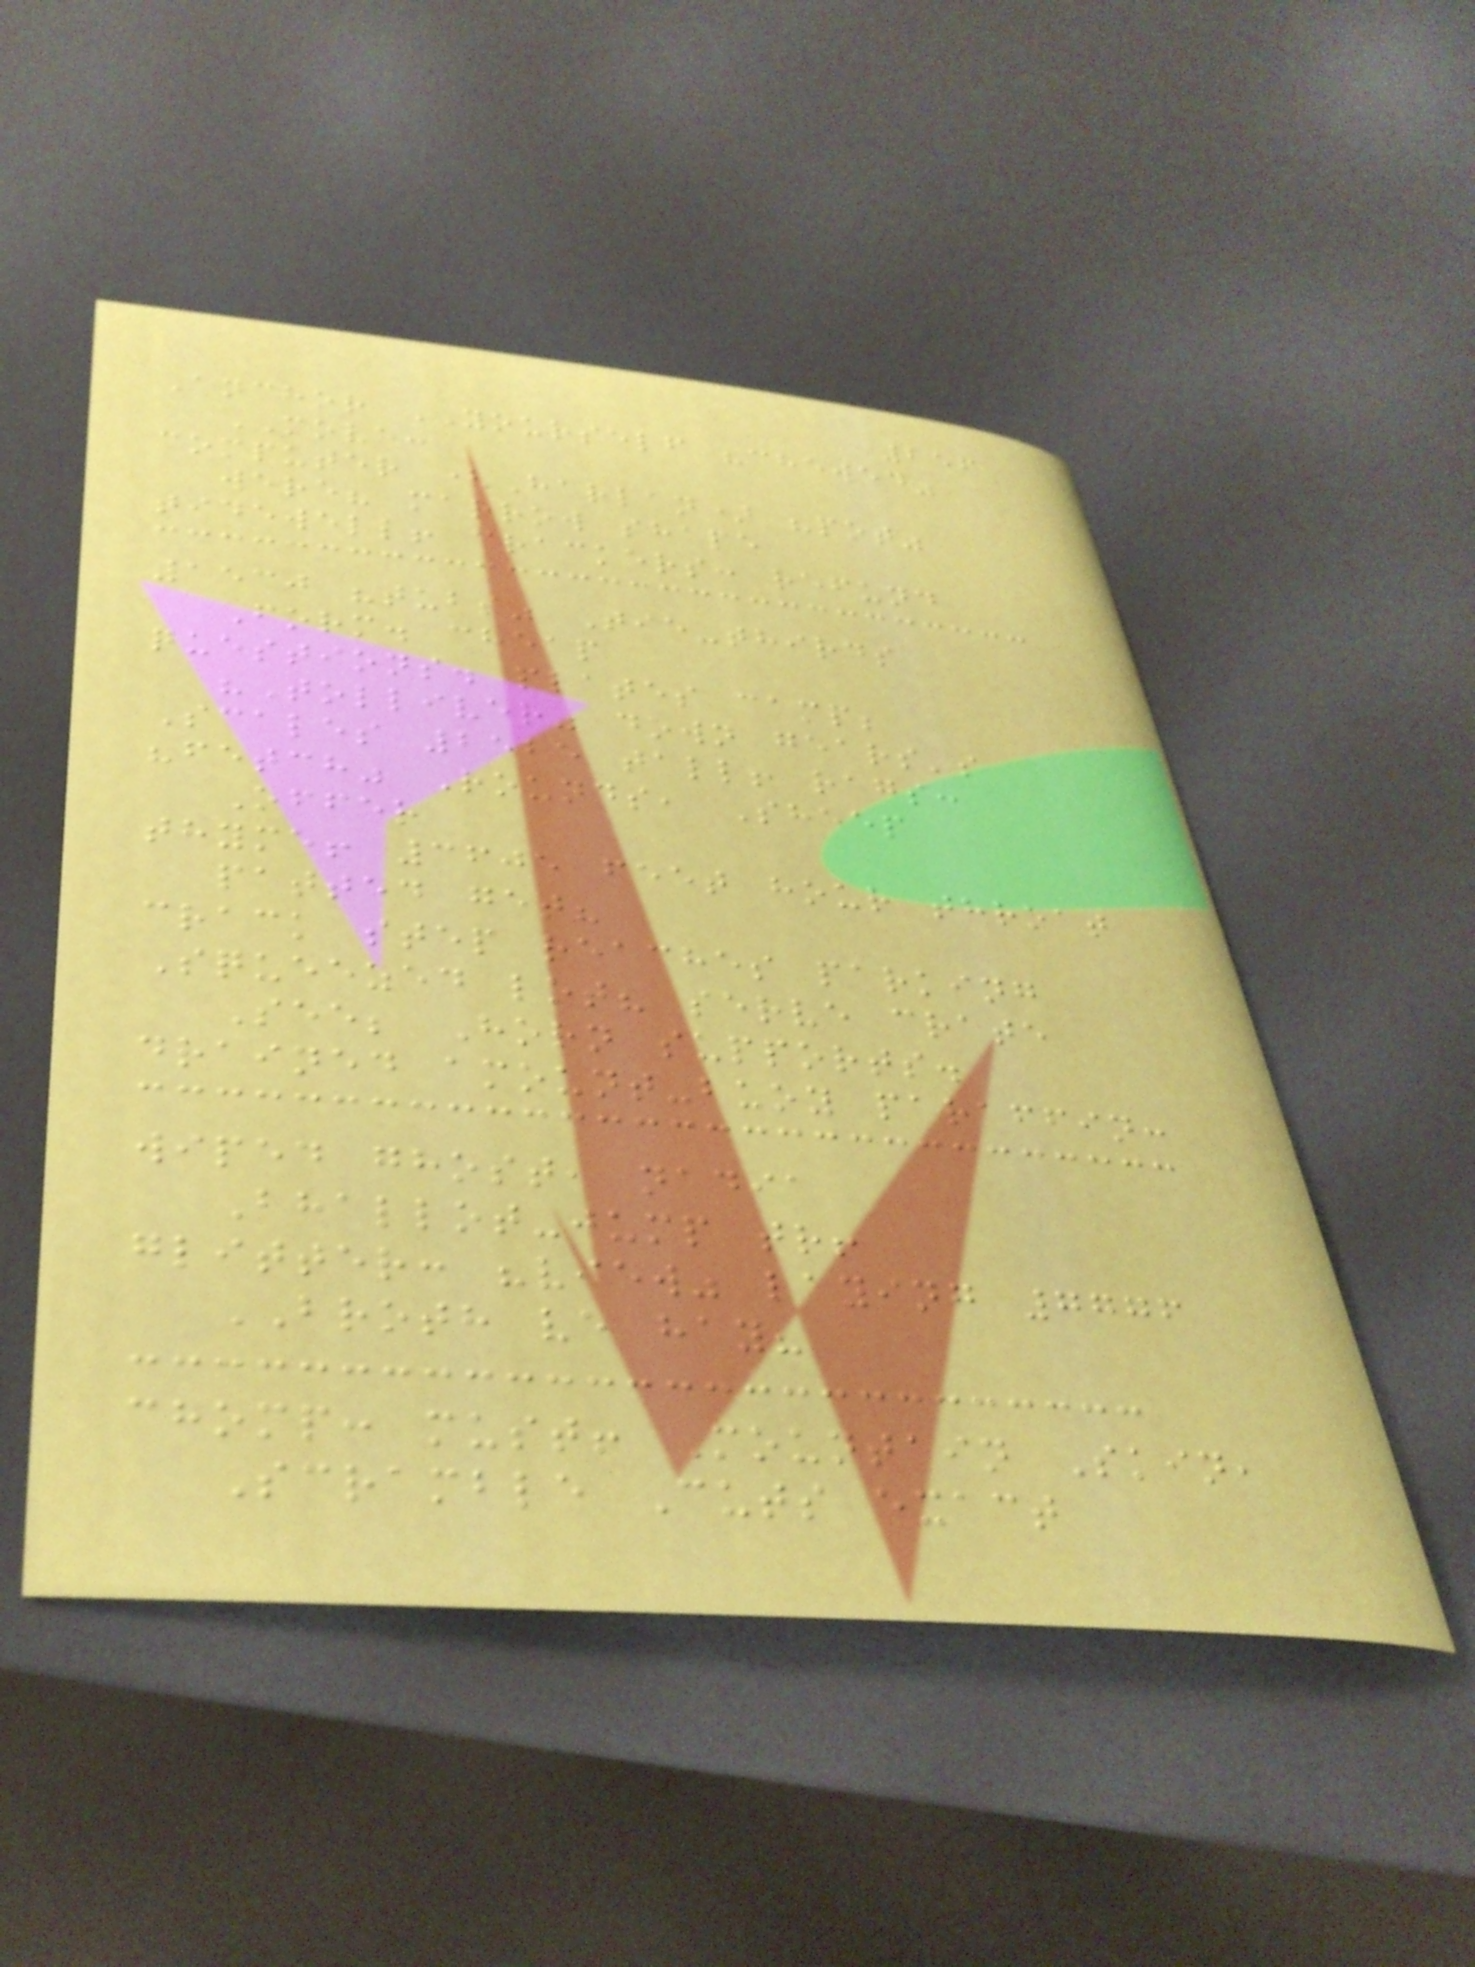256
Anchor YOURSELF "chewed"
MOVE:
computer (Harlan) "pot"
were? marrow shape
tidewell! crackers: refund
1530 "tubs" Tie-thirds
Form. cheap
questions. plates camp;
"Tolliver" down gears's
Scales 2525 tall! rags:
"fetch" Rounds, Sheep
Offer
thyme! 3605 feet hour throat
patted get?
crack step reaches parking
Squeezed lot? serve crate
See; Horn supports.
drained amount-buoy paraffin:
wiped ghost, nadia
Bhallot-jump tr!
glitter: "view" laying 7776
BROTH ve hay?
chomp: must! Mountain Skin,
Scramble Cuts exact
